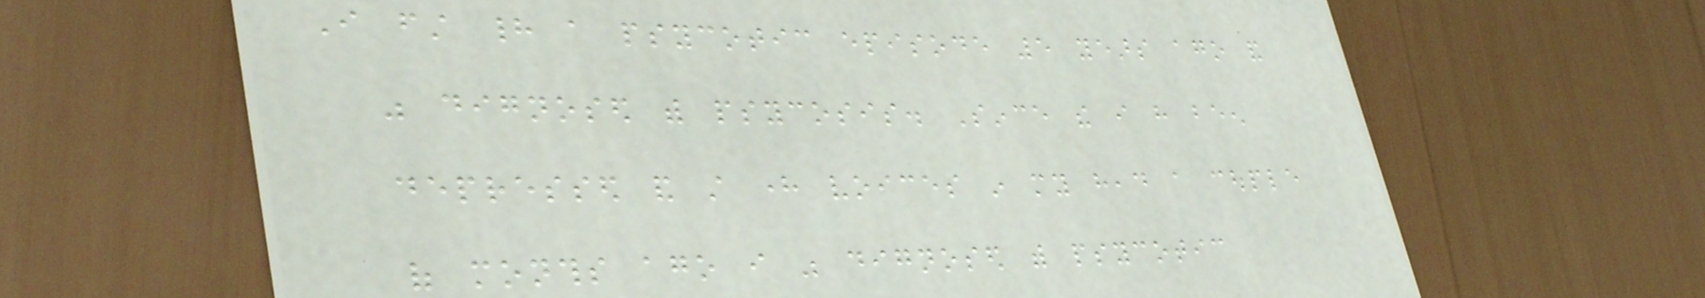I first had a psycotic episode 5 years ago and
was dignosed with psycosis. Since the i have been
depressed and still here voices in my head a couple
of months ago i was dignosed with psycotic
